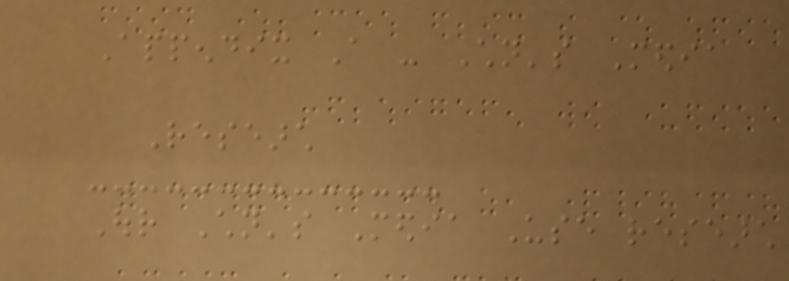Appendix A - Children's Media
Research
Our Children's Media Use research
